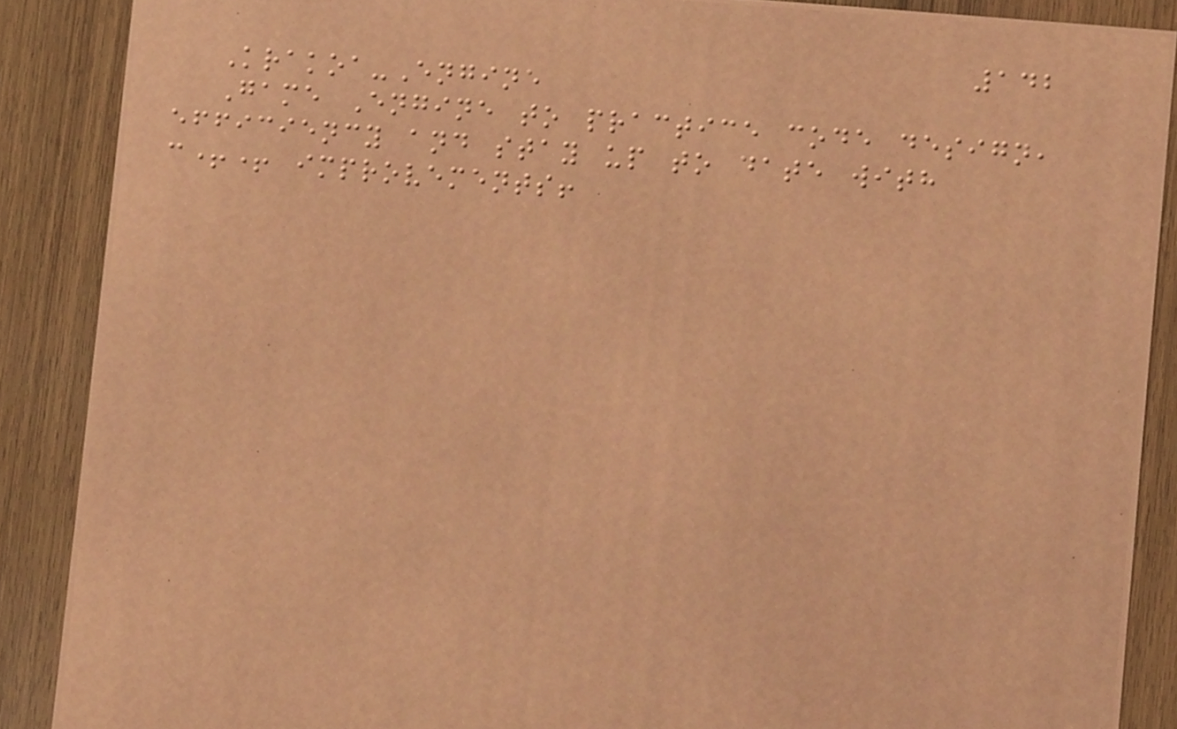142
Krakoa-Engine
Game Engine to practice code design,
efficiency and stay up to date with
c++ improvements!
